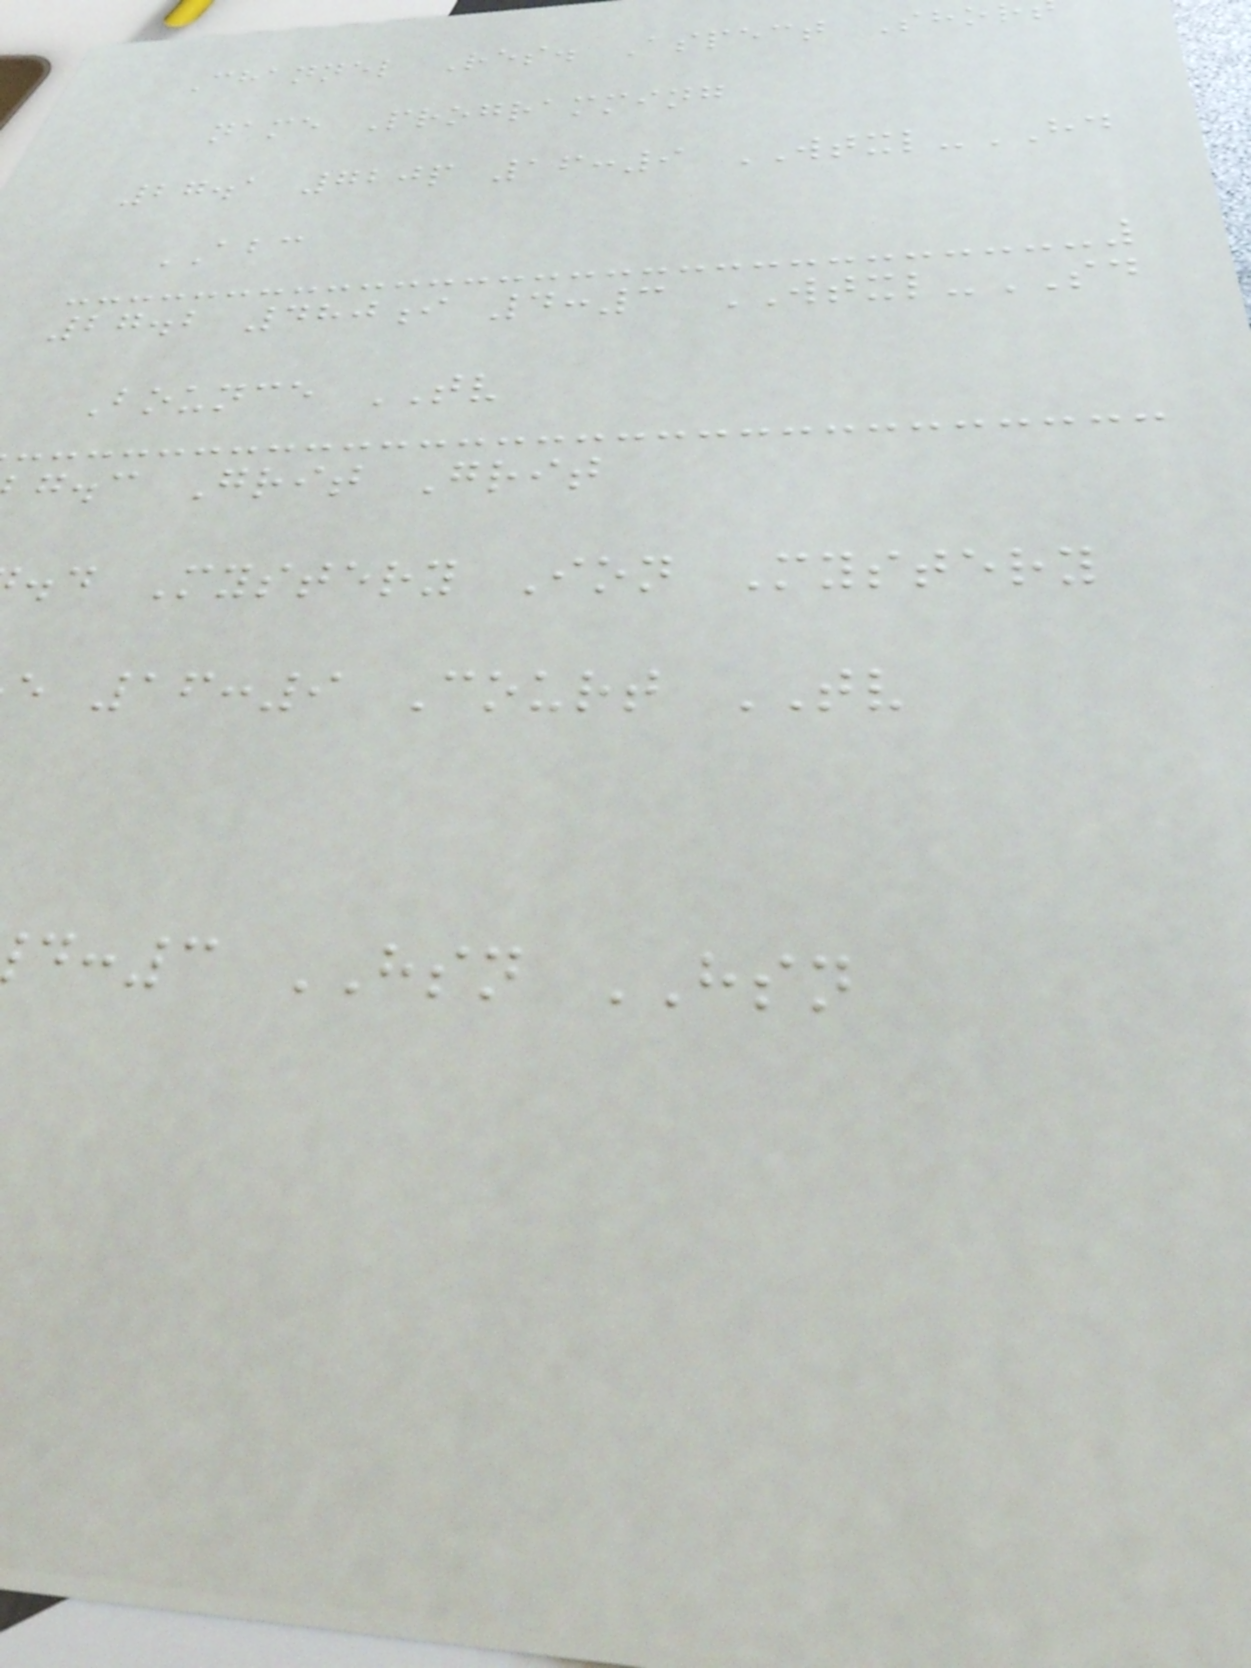Channel Res. Aspect Sho
name Programming
27.1 720p 16:9 WTXL-HD
ABC
27.2 480i 4:3 WTXL-SD
Bounce TV
g.c Grit Grit
.d Mystery Ion Mystery
e 16:9 Court TV
:3 HSN HSN
